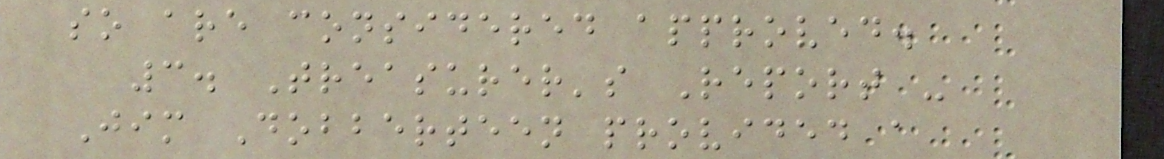so are considered approved.
3. Treasurer's Report -
Jim Dobberteen provided a
